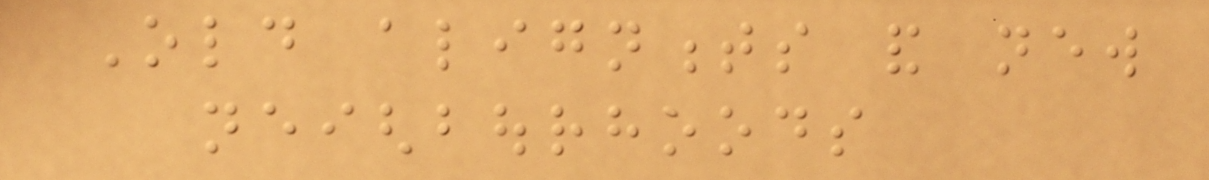Old alignments and new
neighbourhoods
